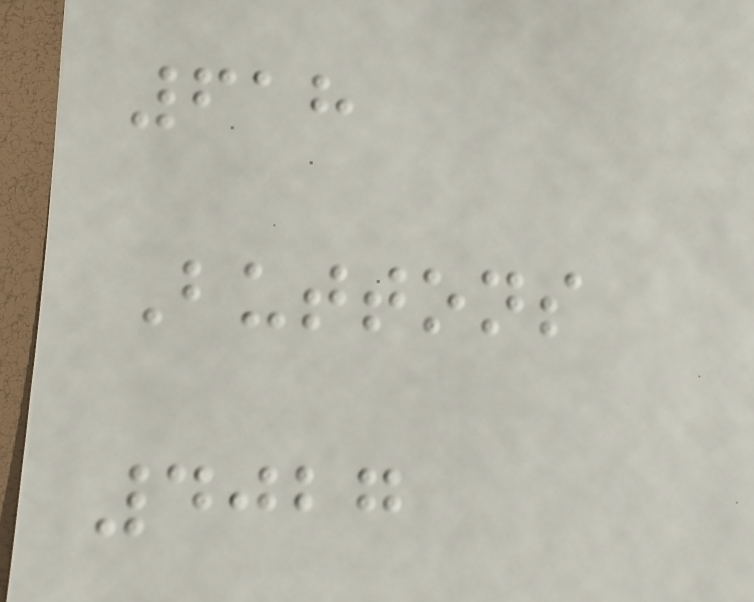618
Buttons
4027
